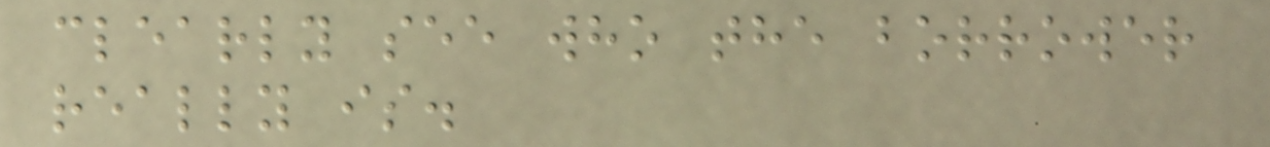clearly see who the borrower
really is.
